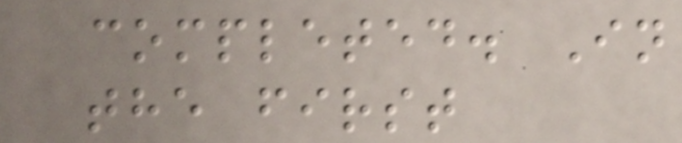completed. In
the first
